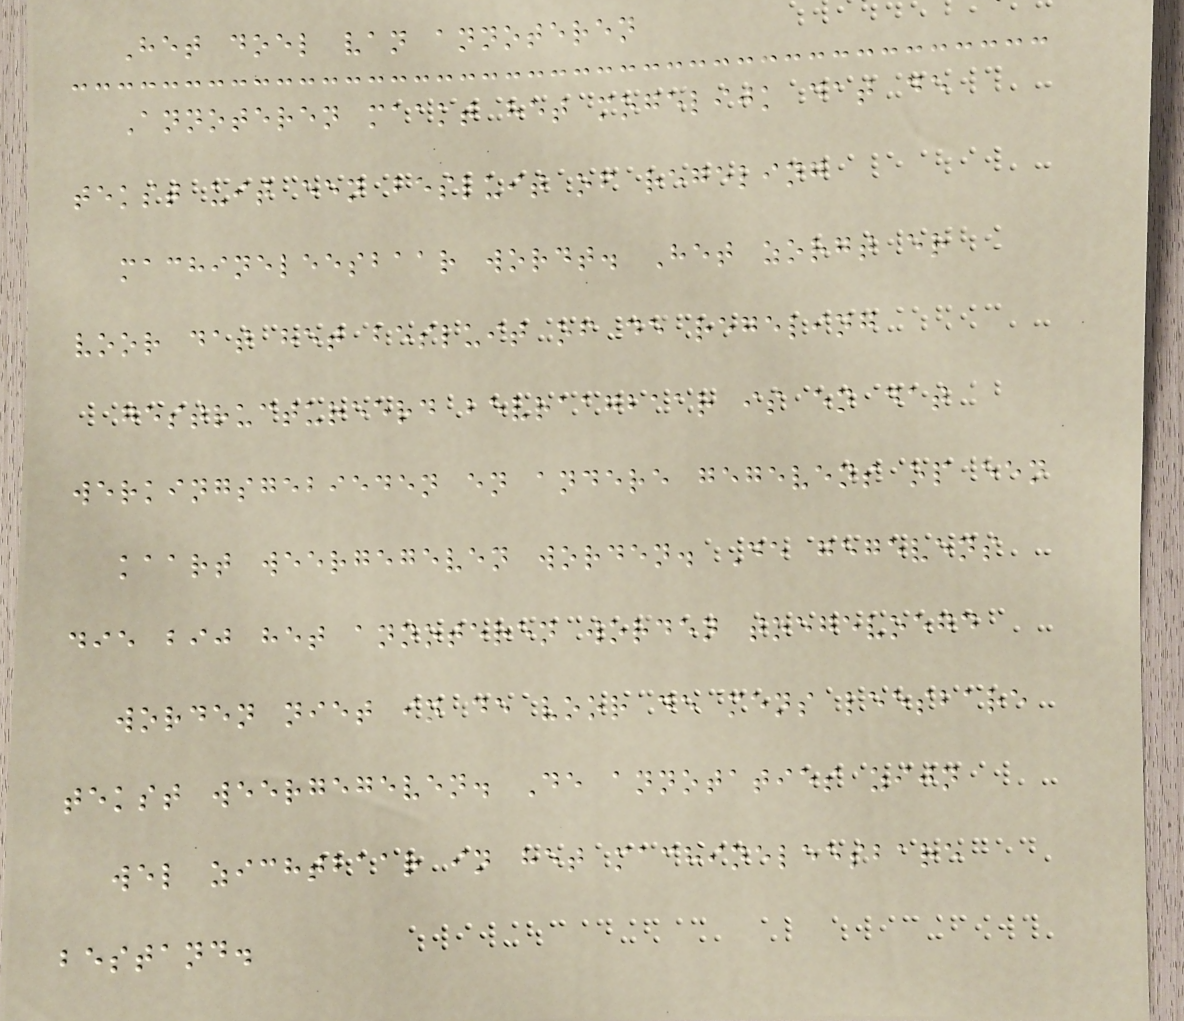Het doel van annoteren
Annoteren maakt het mogelijk dat de
tekst uit een besluit of regeling
machineleesbaar wordt. Het zorgt er
voor dat het besluit of de regeling
gestructureerd bevraagbaar is en dat
werkingsgebieden en andere gegevens op een
kaart weergegeven worden. De gegevens
die bij het annoteren worden toegevoegd
worden niet in de voor de mens leesbare
tekst weergegeven. De annotaties zijn
wel zichtbaar in het machineleesbare
bestand.
